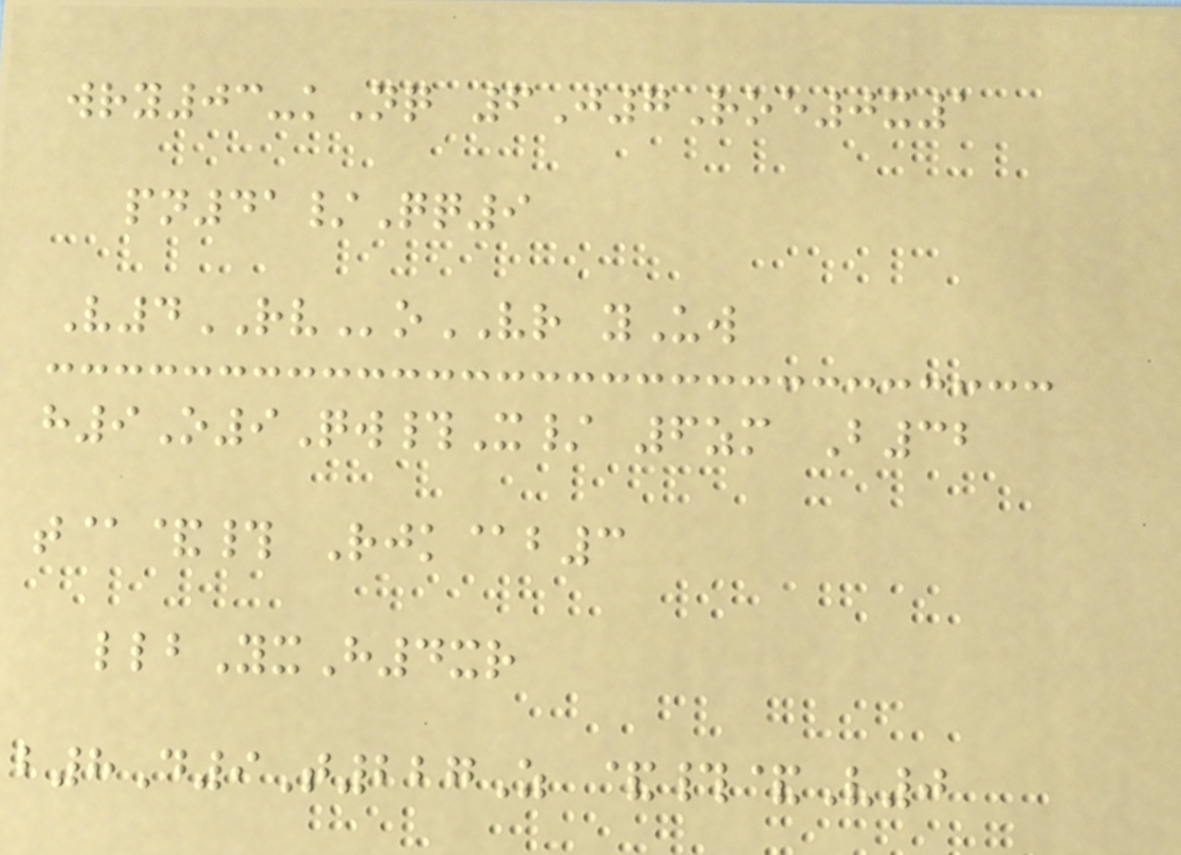wry03-kNq 6J7Roe0x1
pn41/Qq9
V4RVoVR yUw
h9O9Qw#X/ 6zm B32
t@&# Rjk@b3
llbYxH4xr
b8D9T227Z &#&V0
